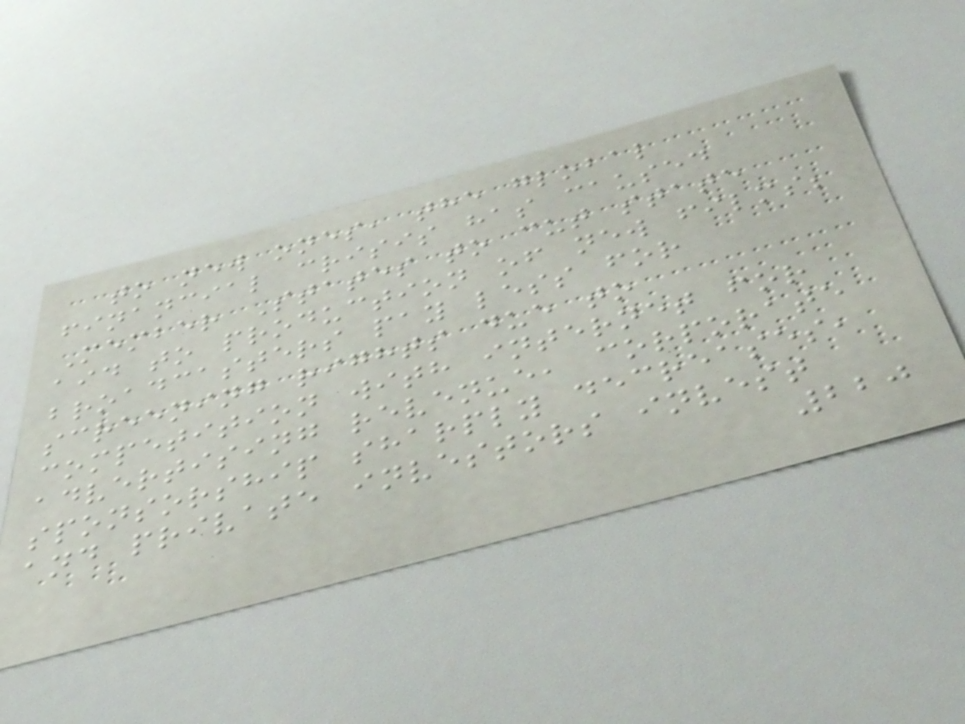to new ones, the global
financial crisis has caused
Member States to cut state
aid to production of new films;
broadcasters pay less for
screening rights due to
competition with internet for
advertising revenue, corporate
sponsorship sharply decreases,
and private investors invest
220
